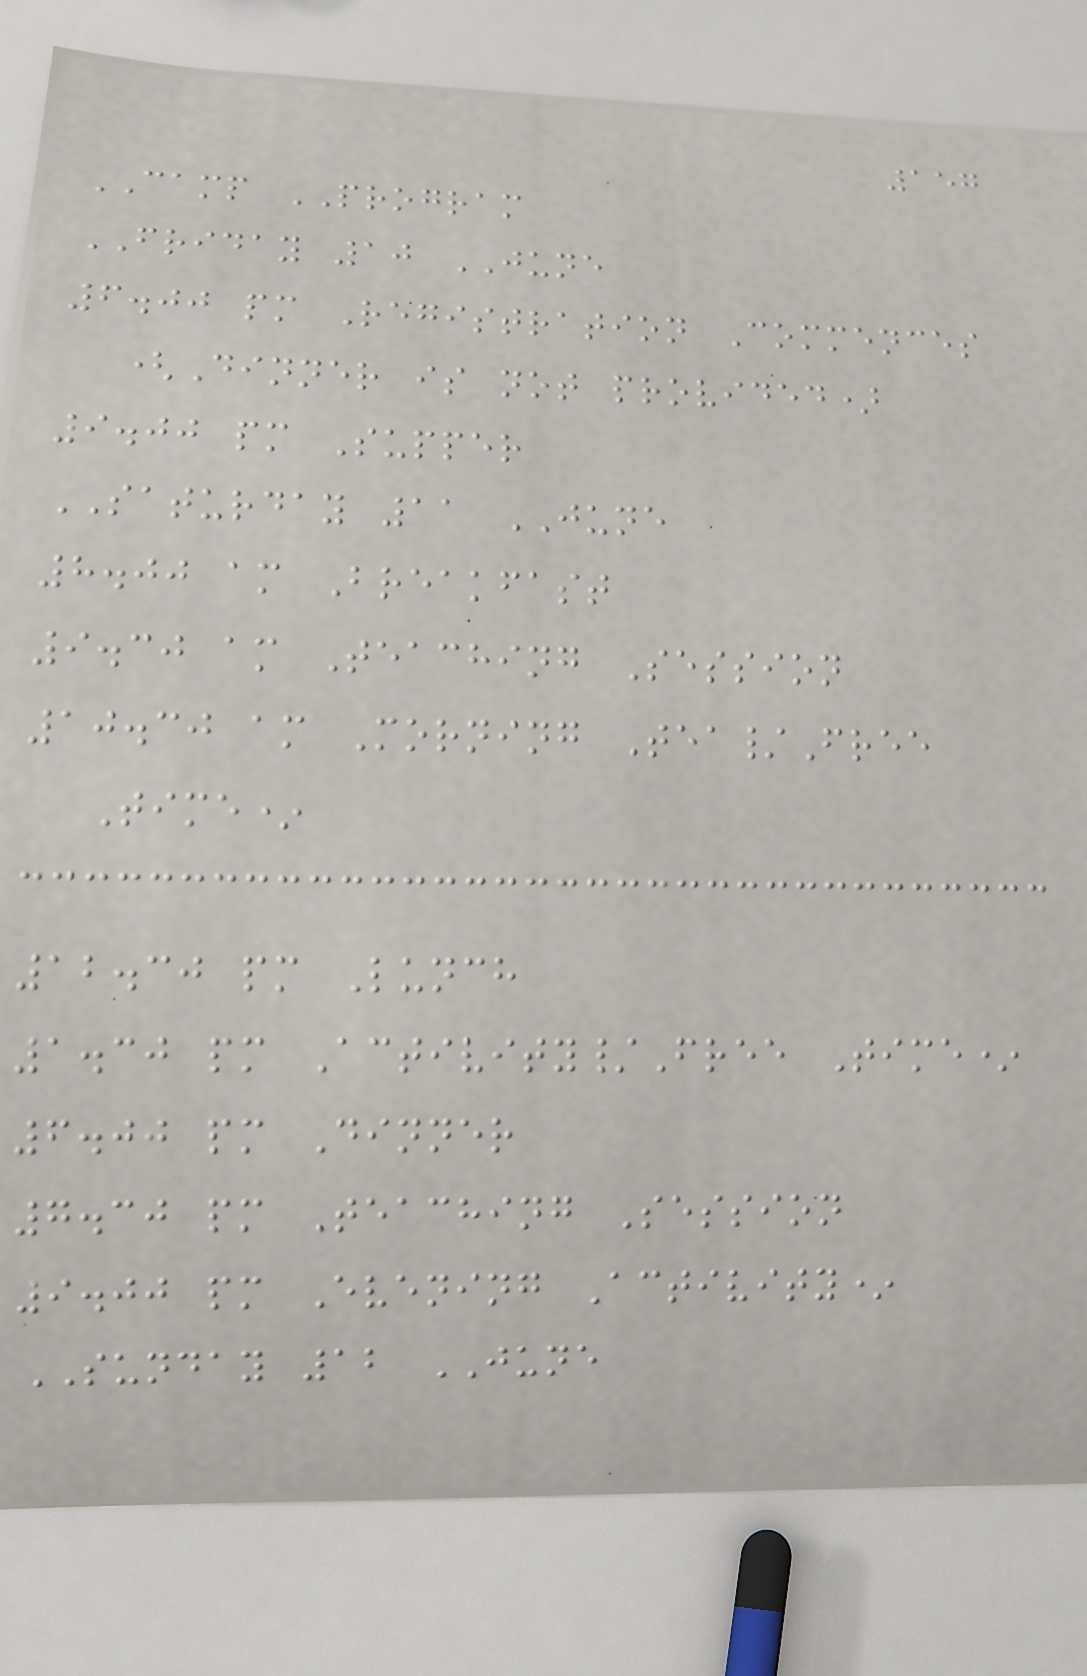157
CAMP PROGRAM
FRIDAY 10 JUNE
6.00 pm Registration Commences
(Dinner is not provided)
9.00 pm Supper
SATURDAY 11 JUNE
8.00 am Breakfast
9.30 am Teaching Session
10.30 am Morning Tea/Free
Time*
12.30 pm Lunch
1.30 pm Activity/Free Time*
6.00 pm Dinner
7.30 pm Teaching Session
9.00 pm Evening Activity*
SUNDAY 12 JUNE
